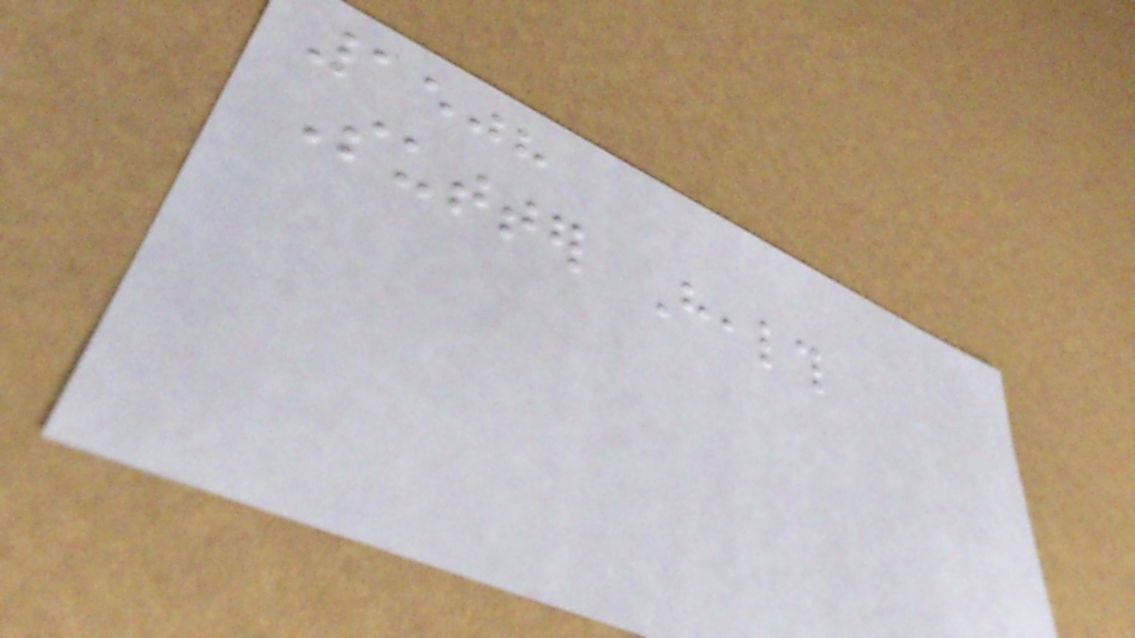1508
Sutter Health
